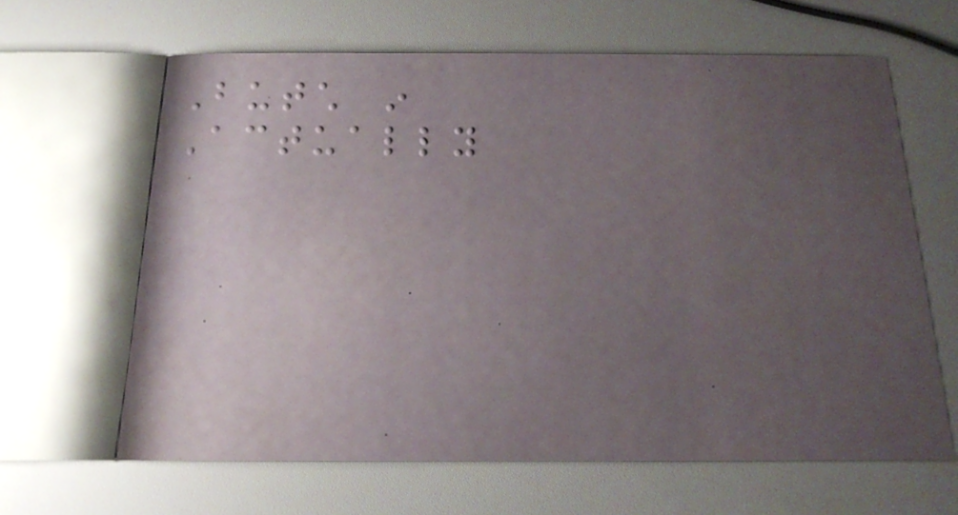Butch in
Actually
